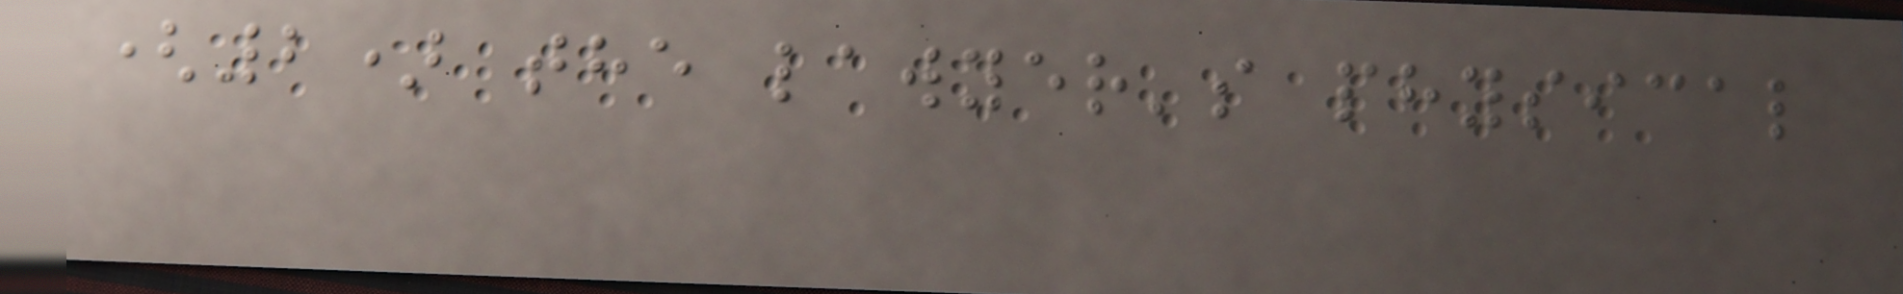(2) the lawyer's physical
